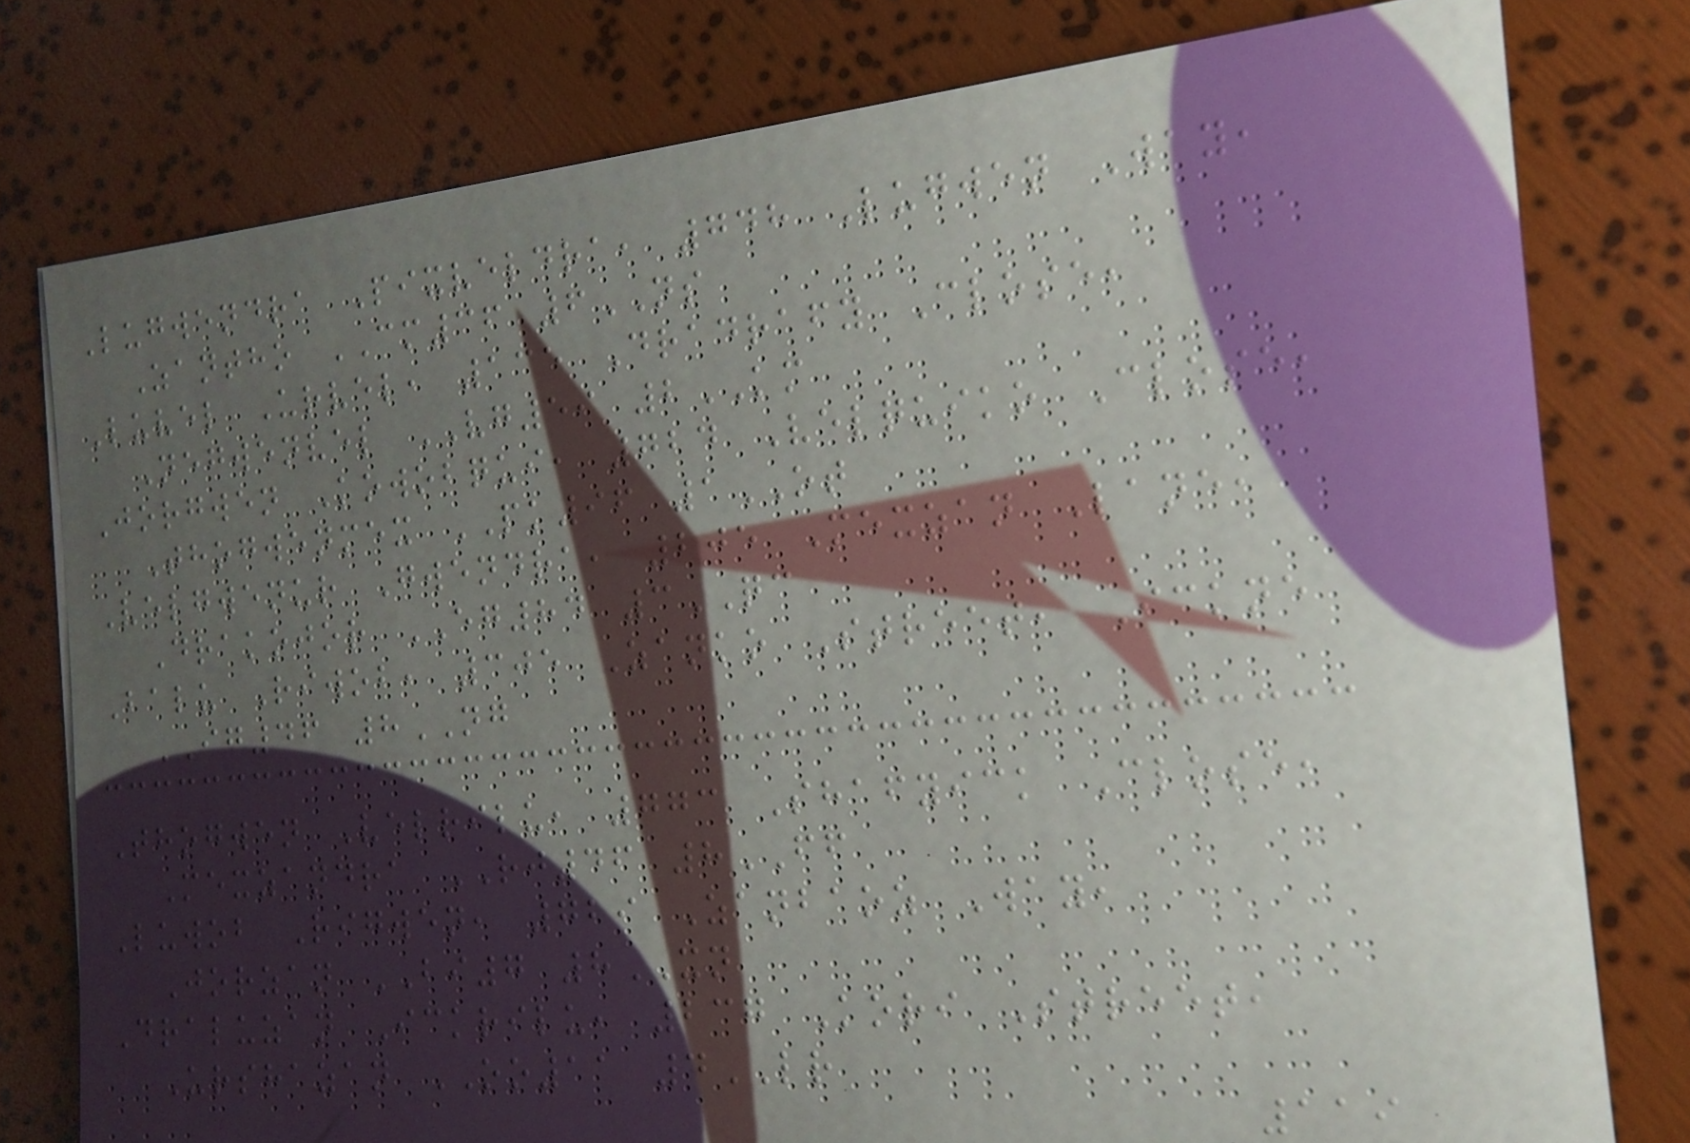Lugwendra Pixveldra, 748 Lugwen Way,
Zantho CM36 6NS
Luvel Urvel, 135 Dradrafy Close,
Negwenvel VG59 2KM
Jorgwen Kowobqui, 724 Velquiko Close,
Thogwenmex PK96 1OT
Velgwenur Gwendra, 205 Mexzan Lane,
Drakojor EG84 3QC
Balu Riwob, 305 Zanko Street, Ickne
IG46 8NG
Thogwen Velrilu, 773 Shafyick Close,
Mexzandra RJ46 8FF
Luwob Rigwen, 729 Zanbaoz Way,
Jorzan BI7 8XN
Draluzan Ickrilu, 237 Kori Street,
Urshazan OO11 4LR
119
